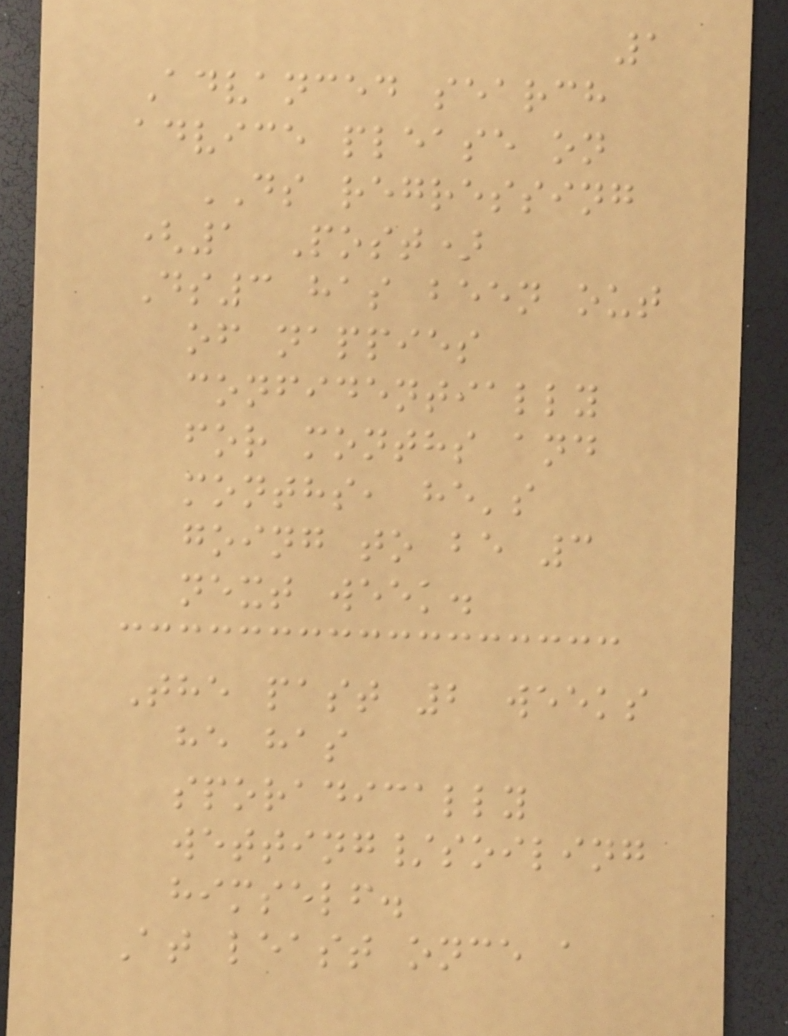1
Advanced search
advice please on
DS regressing
(1 Post)
Ds3 has been out
of nappies
confidentially
for months and
months, he's
going to be 3
next week.
The past 2 weeks
he has
sporadically
wetting/soiling
himself.
At least once a
